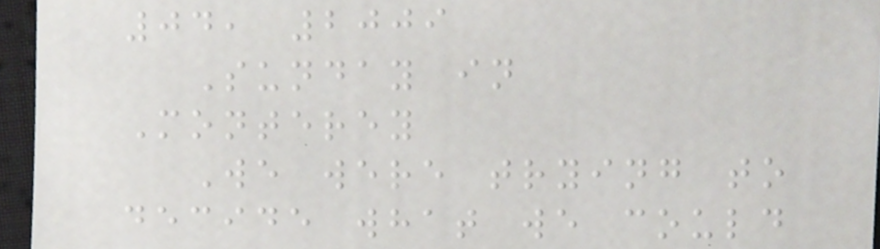04, 2009
Sunday in
Monterey
We were trying to
decide what we could
